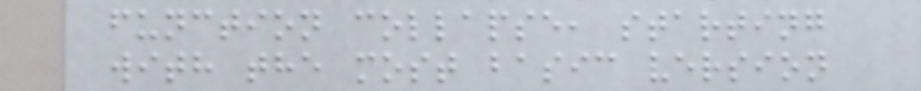function collapse, starting
with the most basic version
